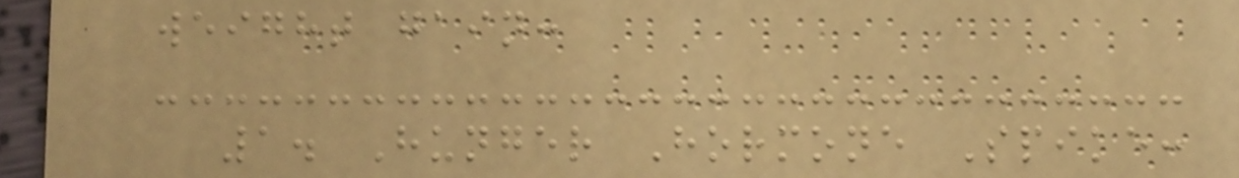weight gain:
1. Hunger Hormone Spike:
